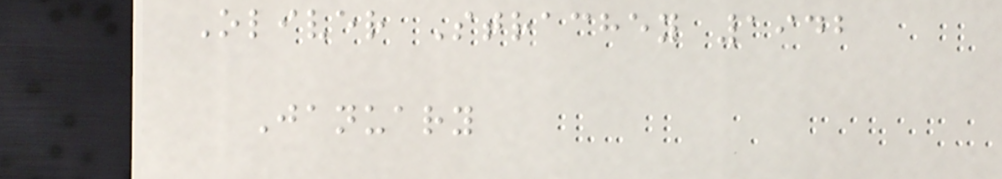Oliver Strachey 1942
January
